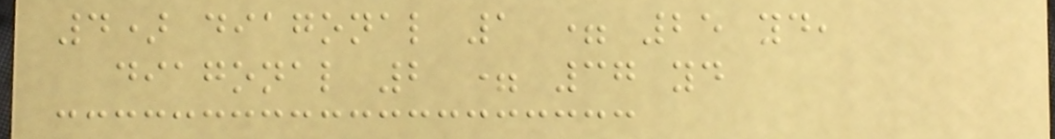4) diagonal 1 = 25 yd,
diagonal 2 = 37 yd
